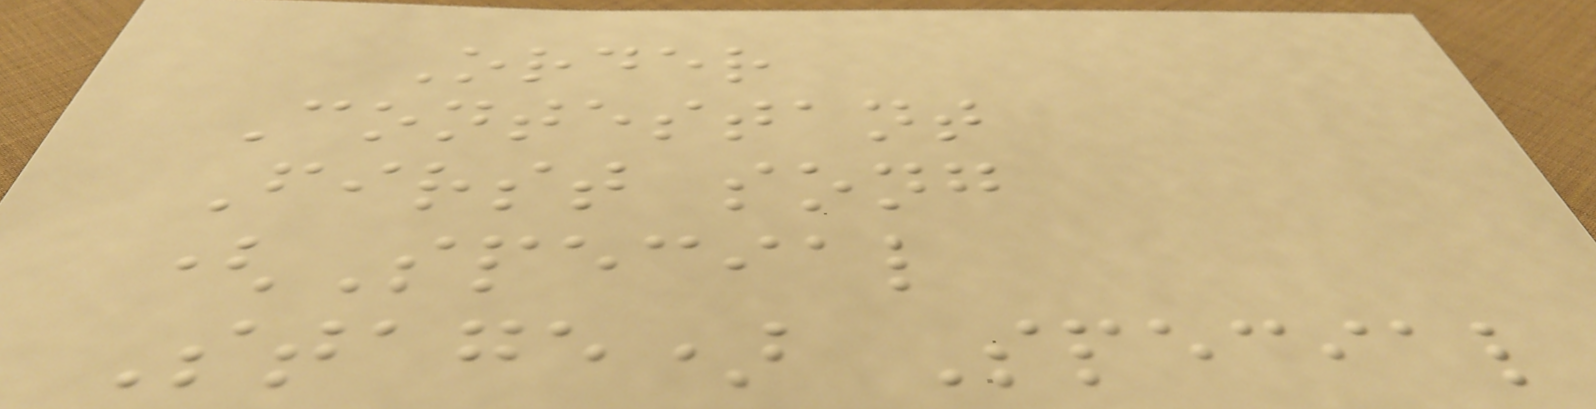Order
Contestant
First song
(Special
Stage) Special
